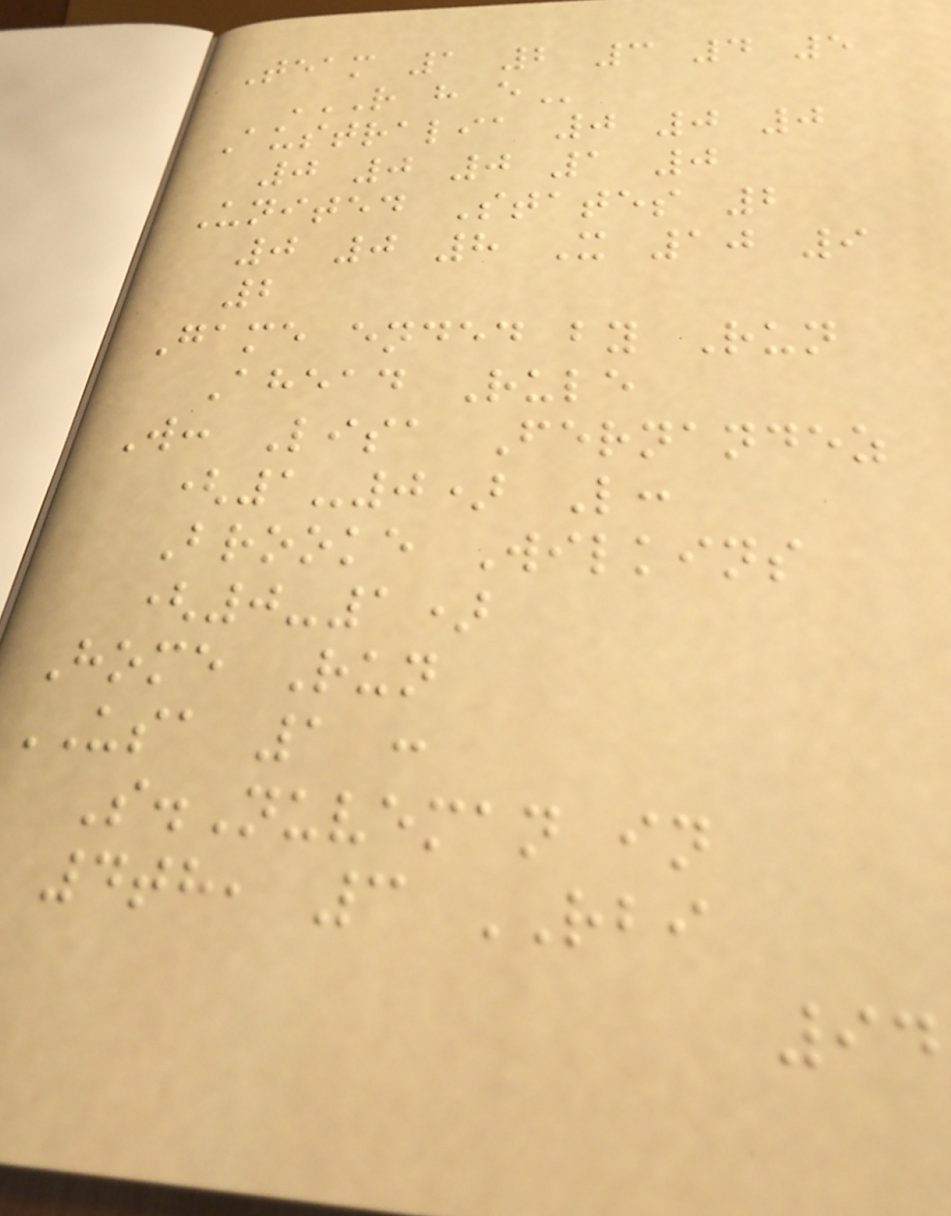Team 1 2 3 4 5
R H E
Australia 0 0 0
0 0 0 1 0
United States 2
0 0 8 X 10 9
2
Game ended by Run
Ahead Rule
W: Lisa Fernandez
(1-0) L:
Brooke Wilkins
(0-1)
Home Run
USA 1 :
S.Nuveman in
4th, 3 RBI
94
